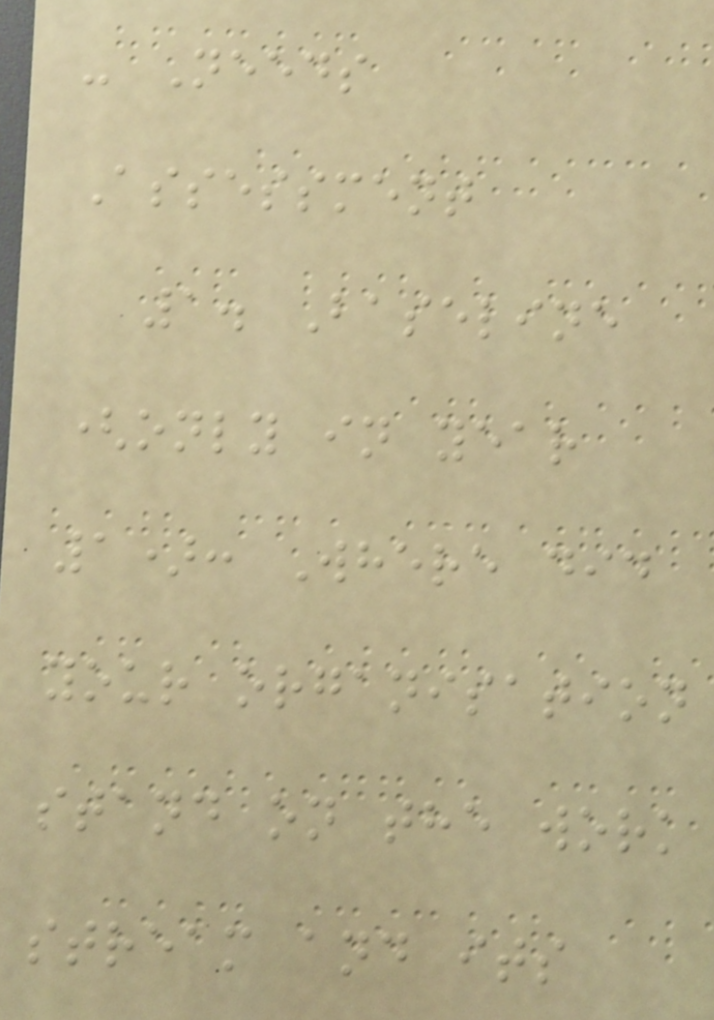- Needs
Assessment
1. Baseline
(only in year
1): Where did
your organisation
stand on the work
stream and its
